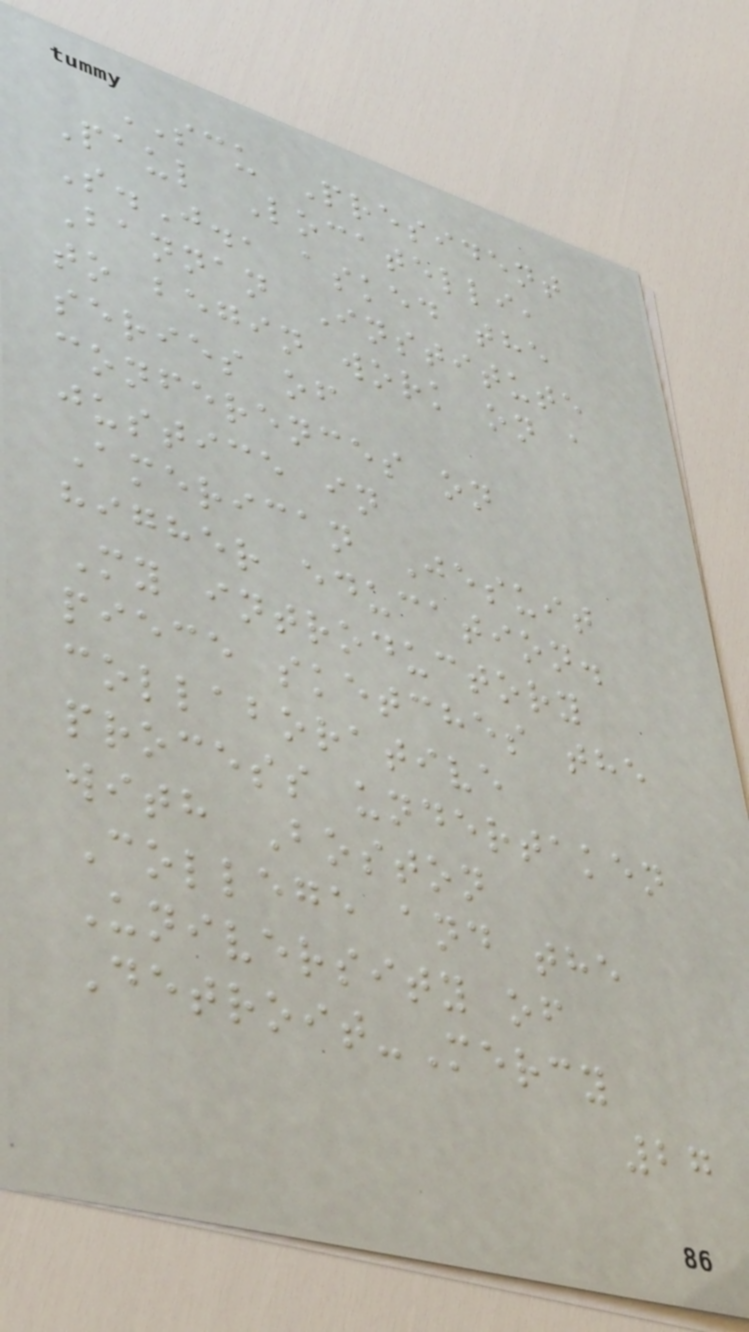SCU President
Paul Locatelli,
S.J., asked the
Bannan Institute
to begin work on a
series of
conferences on
justice in
American Jesuit
higher education.
My introductory
piece sketches the
collaborative
process undertaken
with Boston
College and the
University of
Detroit-Mercy
27
